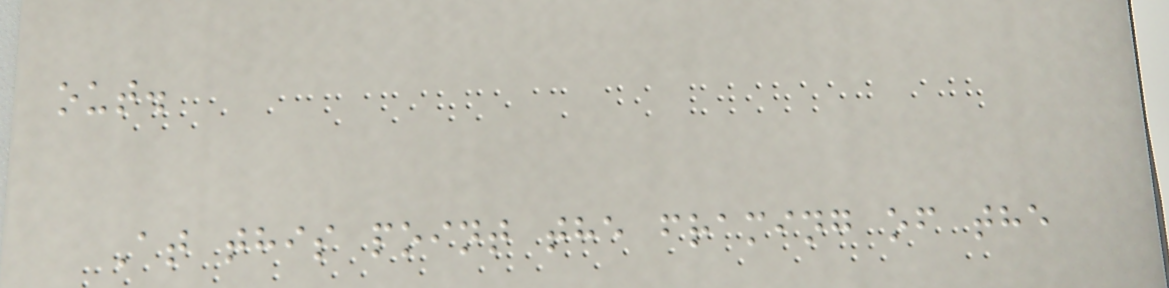out.
At this point the framing of the
